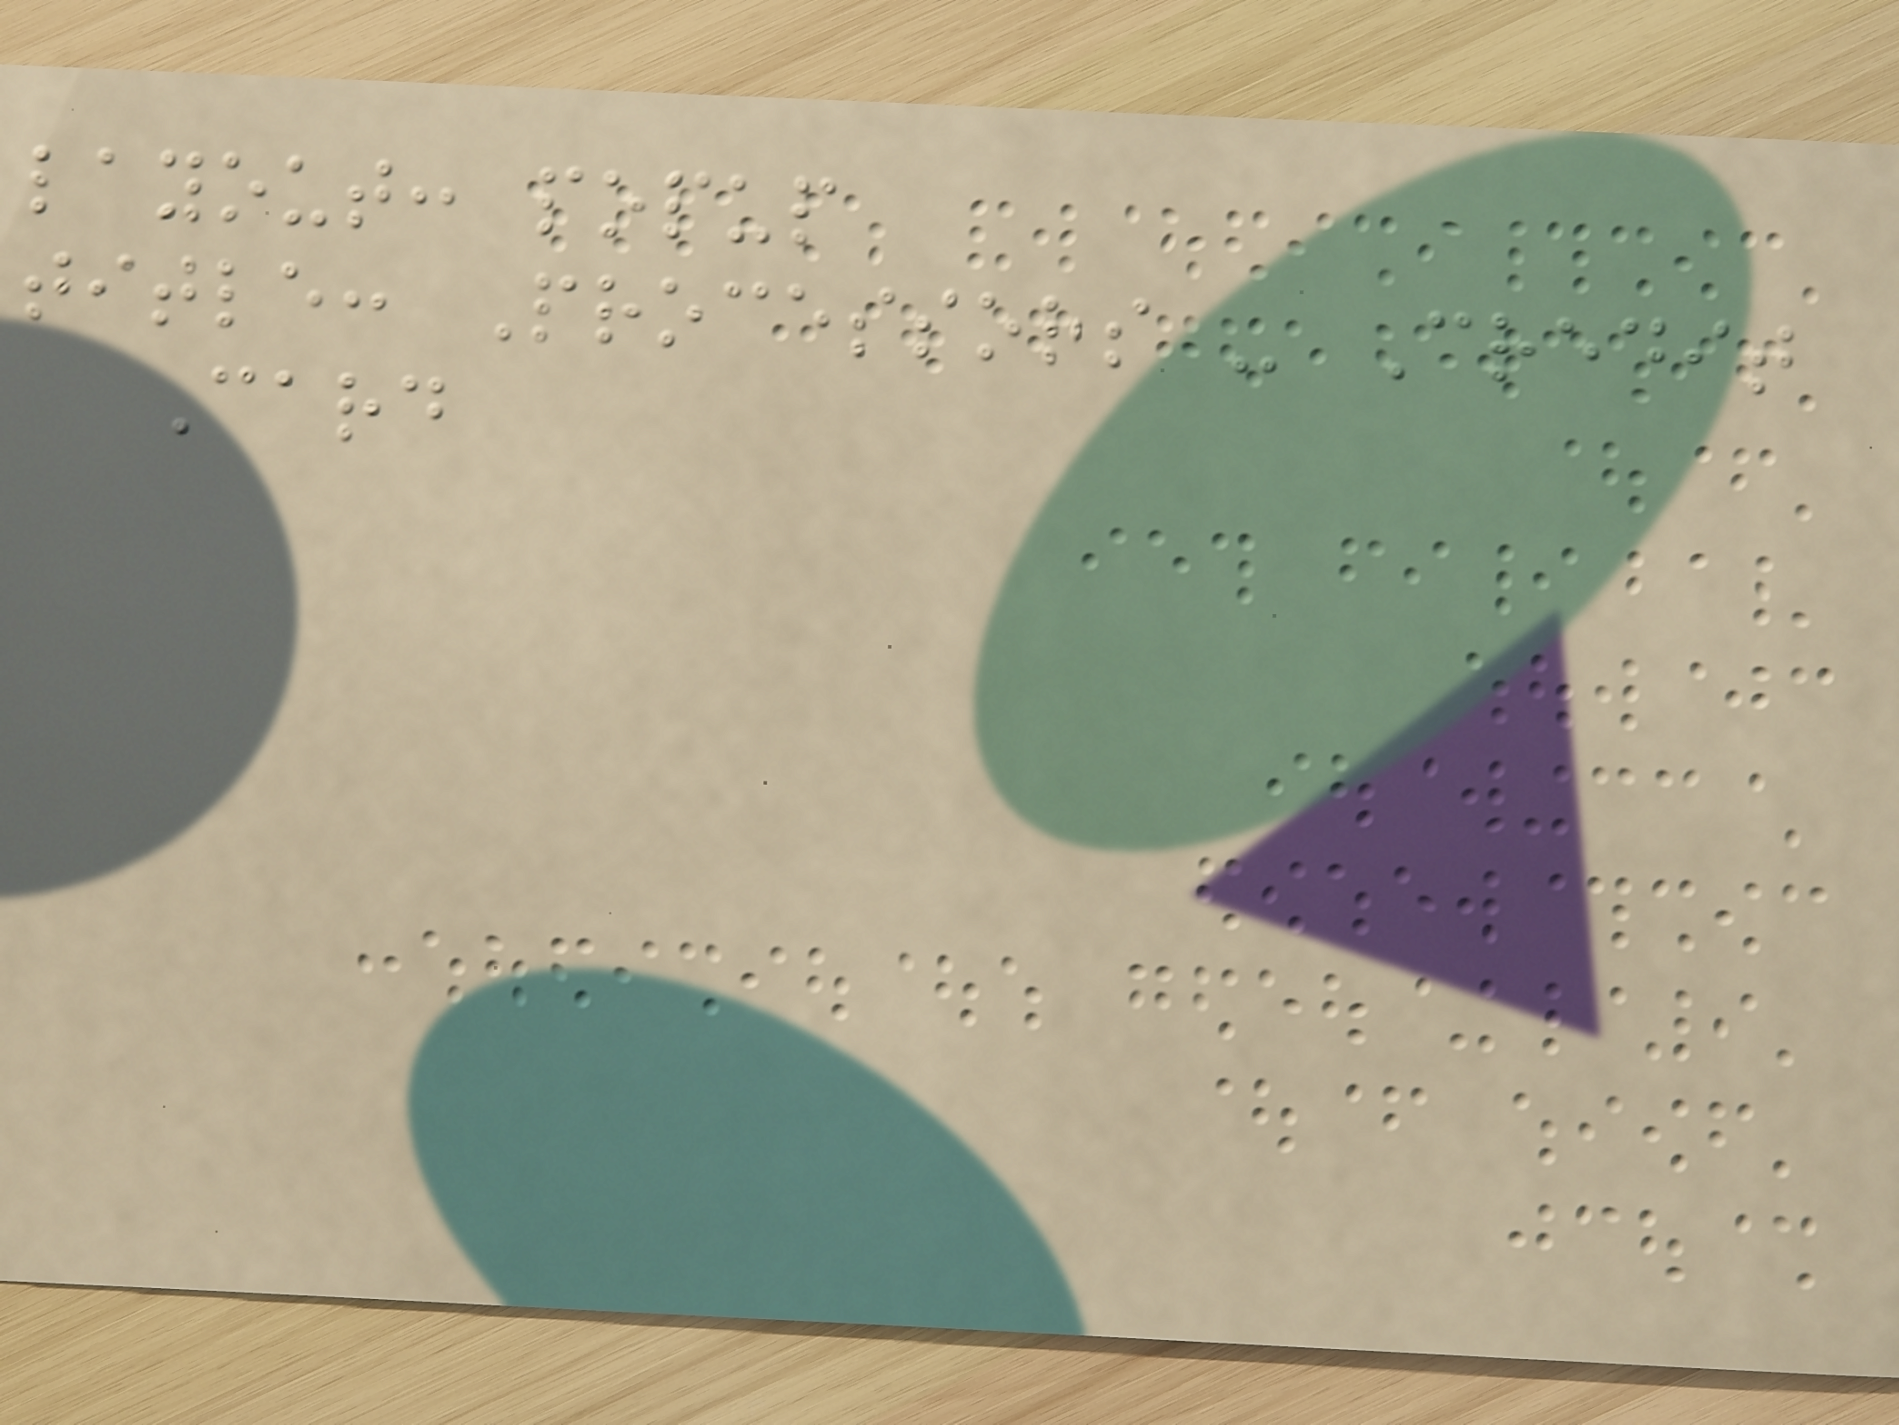layout: popup
title: Processors - Credit
Card
